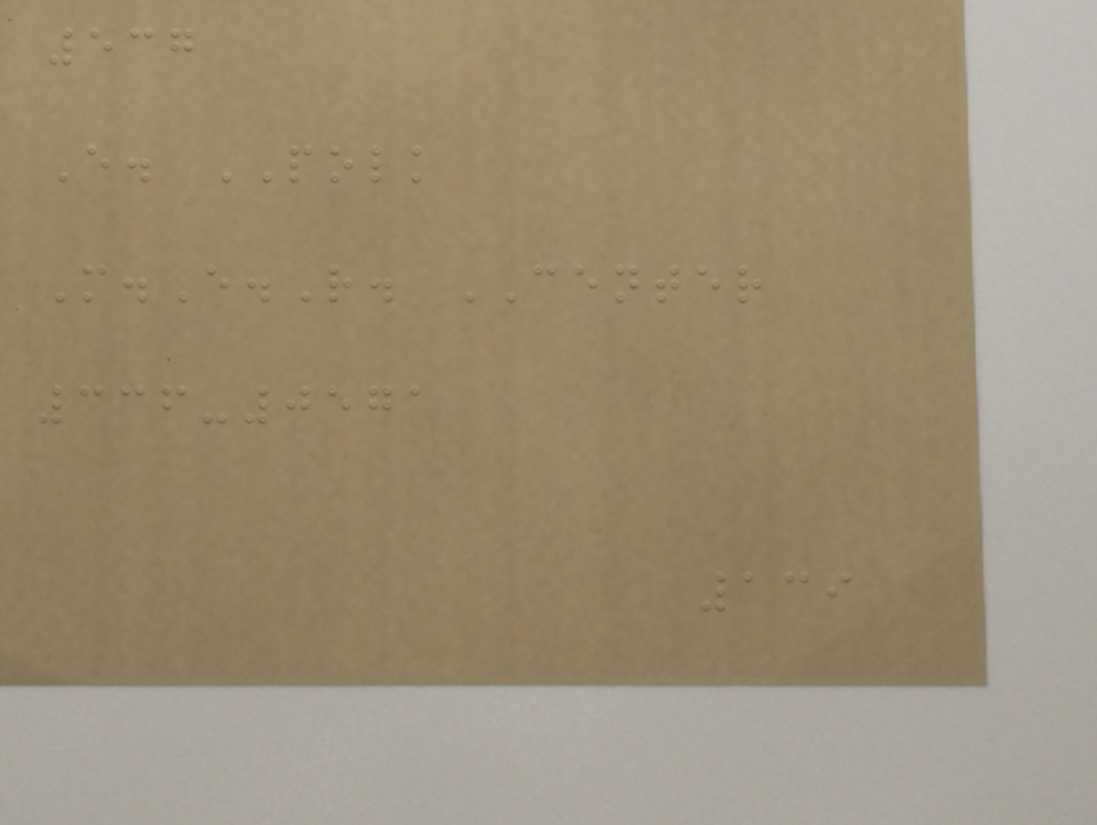537
E. POLK
M.E.R. CENTER
336-0571
139
